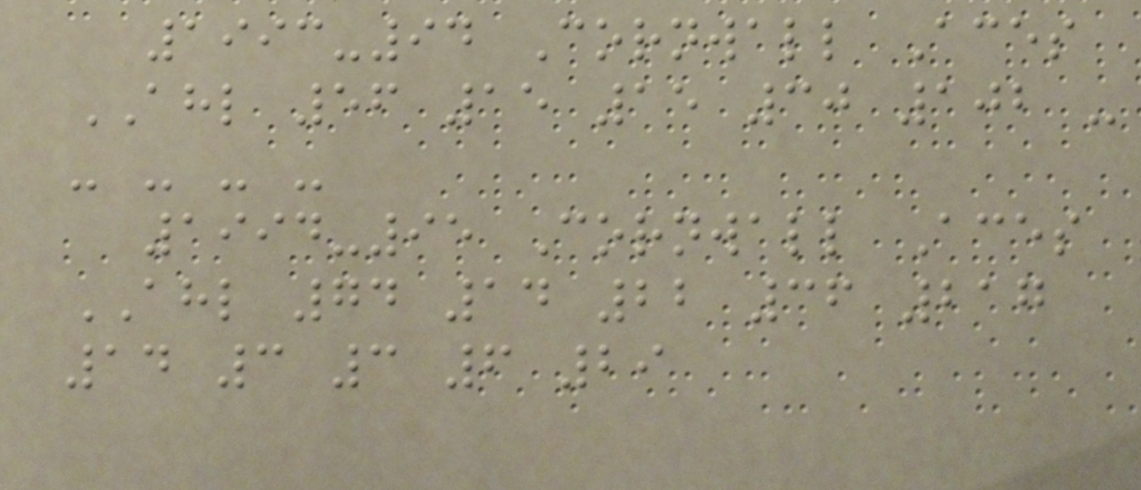1993-94 Cornwall Aces
AHL 56 15 15 30 102 -
- - - -
1994-95 Cornwall Aces
AHL 74 14 22 36 217
14 3 3 6 29
